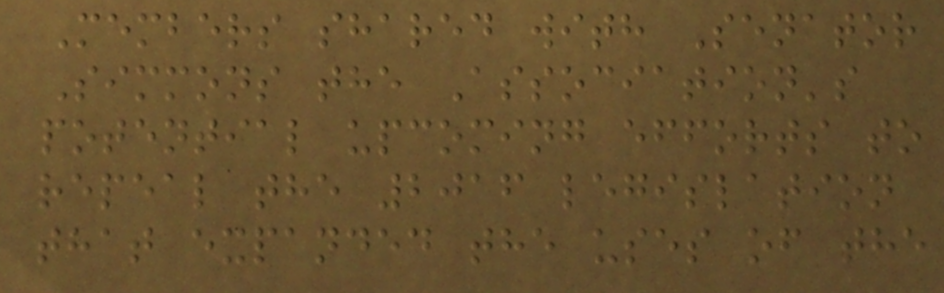Members shared with Senator
Simmons the Association's
potential upcoming efforts to
repeal the 2016 legislation
that expanded the uses of the
